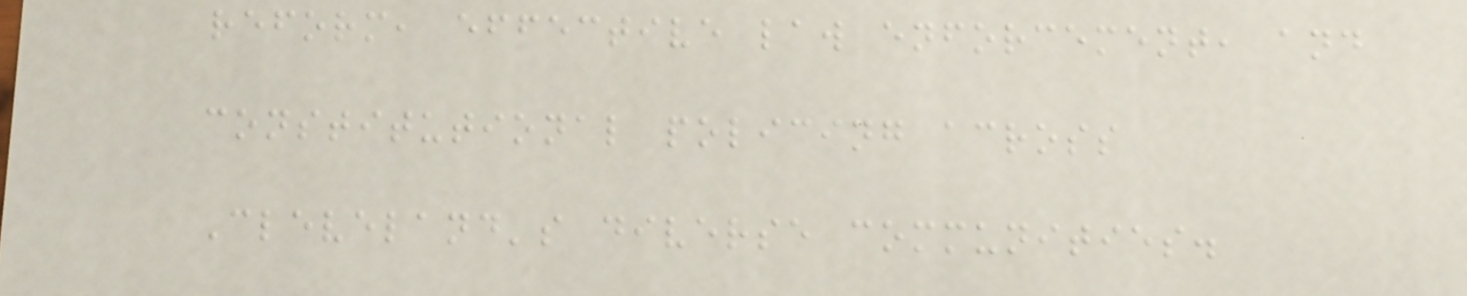reform, effective law enforcement, and
constitutional policing across
Cleveland's diverse communities.
